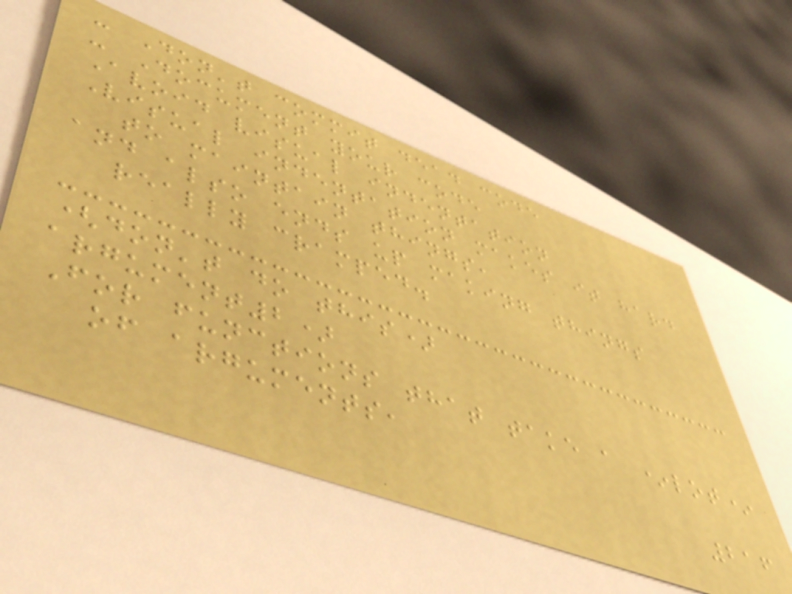- Don't commit dead code
- Document your code
Avoid visual indentation
Visual indentation makes it hard
to maintain things,
and also ends up making things
really cramped.
(don't do this)
argument2)
For functions that take a *lot*
of arguments,
216
